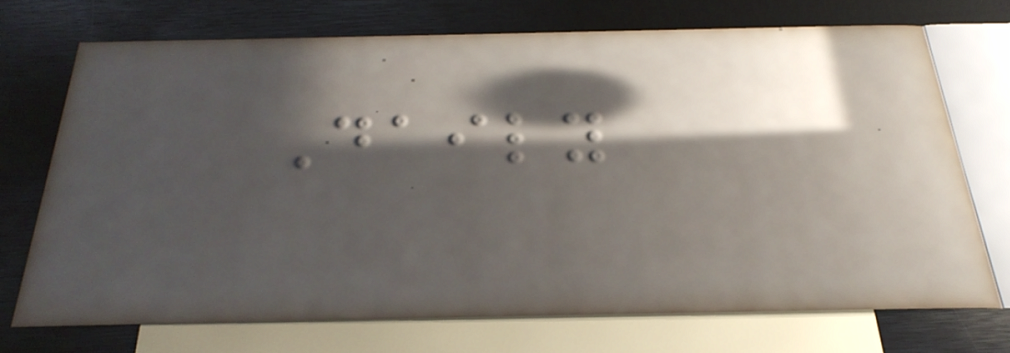Daily
